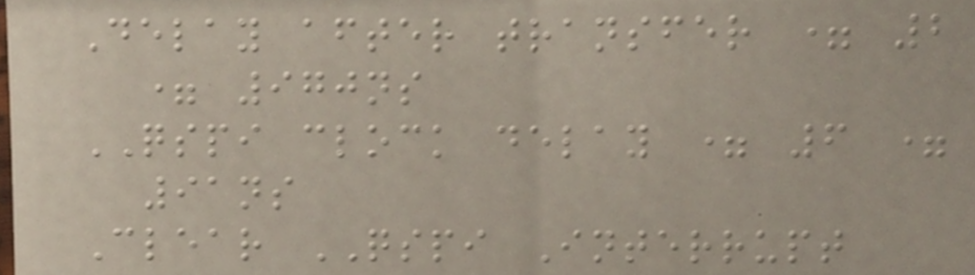Delay after transfer = 2
= 970ns
QSPI clock delay = 6 =
91ns
Clear QSPI Interrupt
